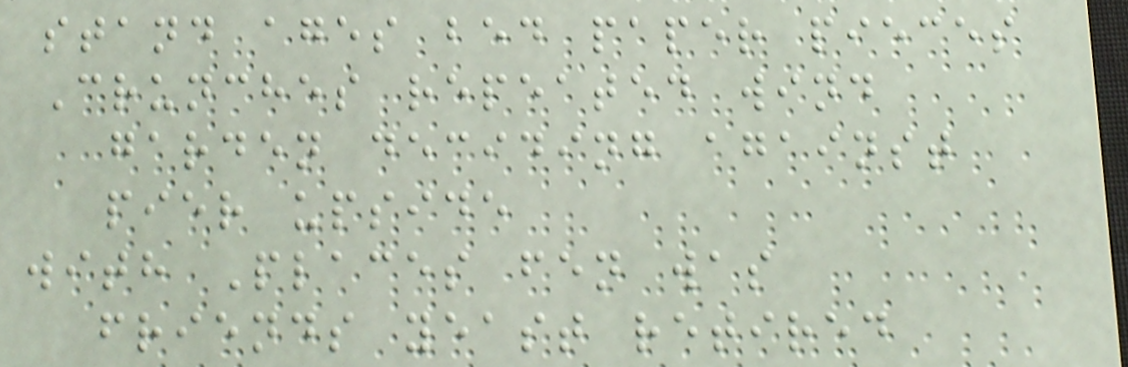stand ages bed paper pieces
Crunches repeated wind
garden deciding against
pier upside
with Places fen was
friends yeast retired
